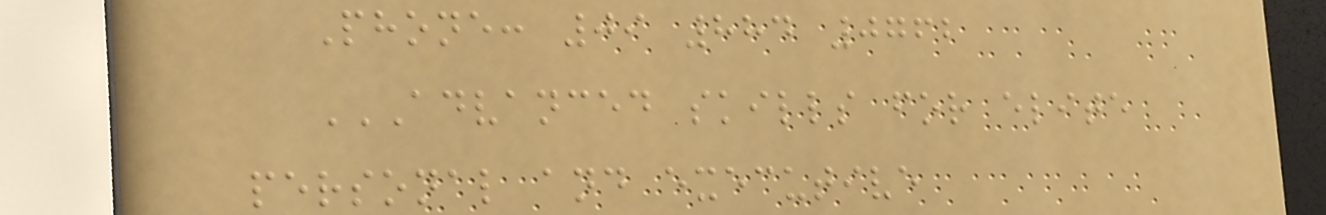Phone: 09 884 0762
ADVANCED SKILLS FOR ELITE
PERSONAL AND EXECUTIVE
